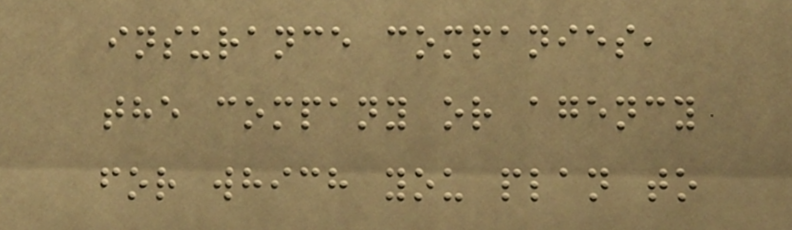insurance companies,
the company or agency
for which you plan to
